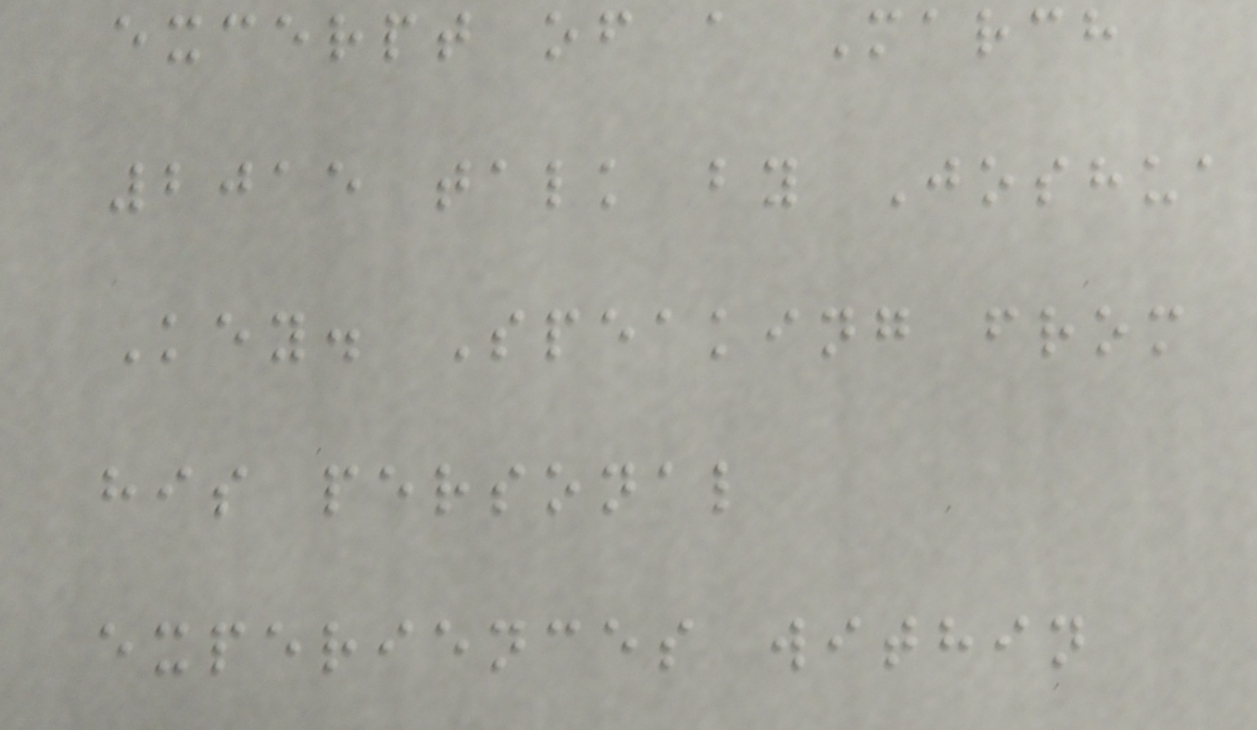excerpt of a March
2015 talk by Joshua
Key. Speaking from
his personal
experiences within
